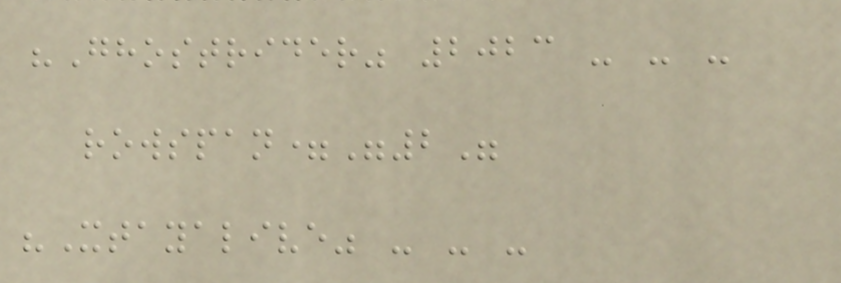"Ghostrider" 2023 - - -
rowspan="2"
"Xtayalive" - - -
